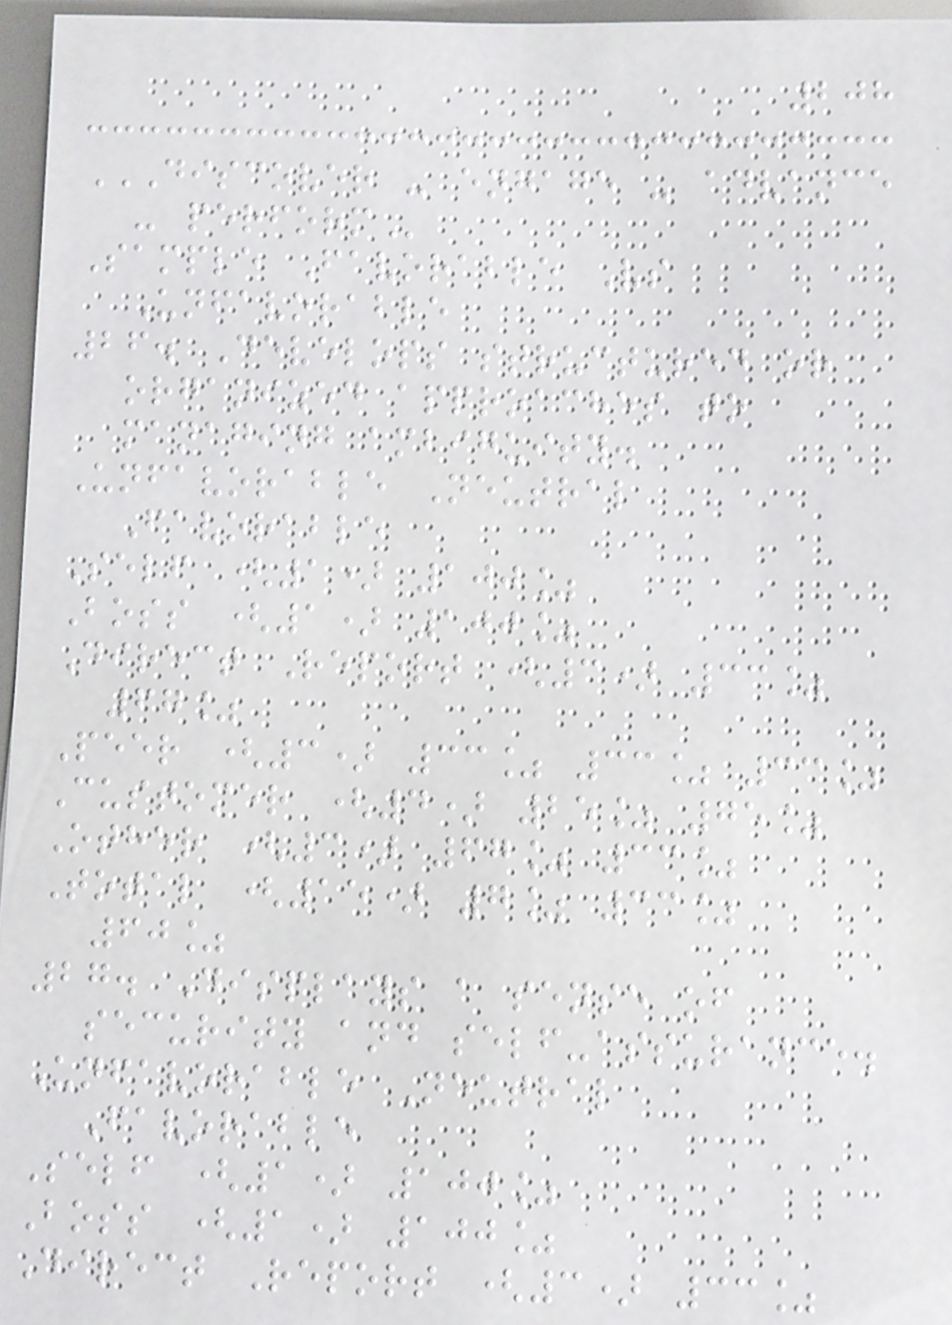208
DISCOVER - ENGAGE - ADVANCE
- PERFORM
Sample Favorable Vs
Unfavorable
26. Develops structured or
organized approaches to
managing ambiguity.
Unfavorable Neutral
Favorable
Self (1) 100%
Boss (1) 100%
Direct Report (3) 33%
67%
Peer (3) 33% 33% 33%
Customer (4) 25% 75%
Other (3) 67% 33%
Total (15) 7% 33%
60%
27. Displays a sense of
security and self-assurance.
Unfavorable Neutral
Favorable
Self (1) 100%
Boss (1) 100%
Direct Report (3) 33%
